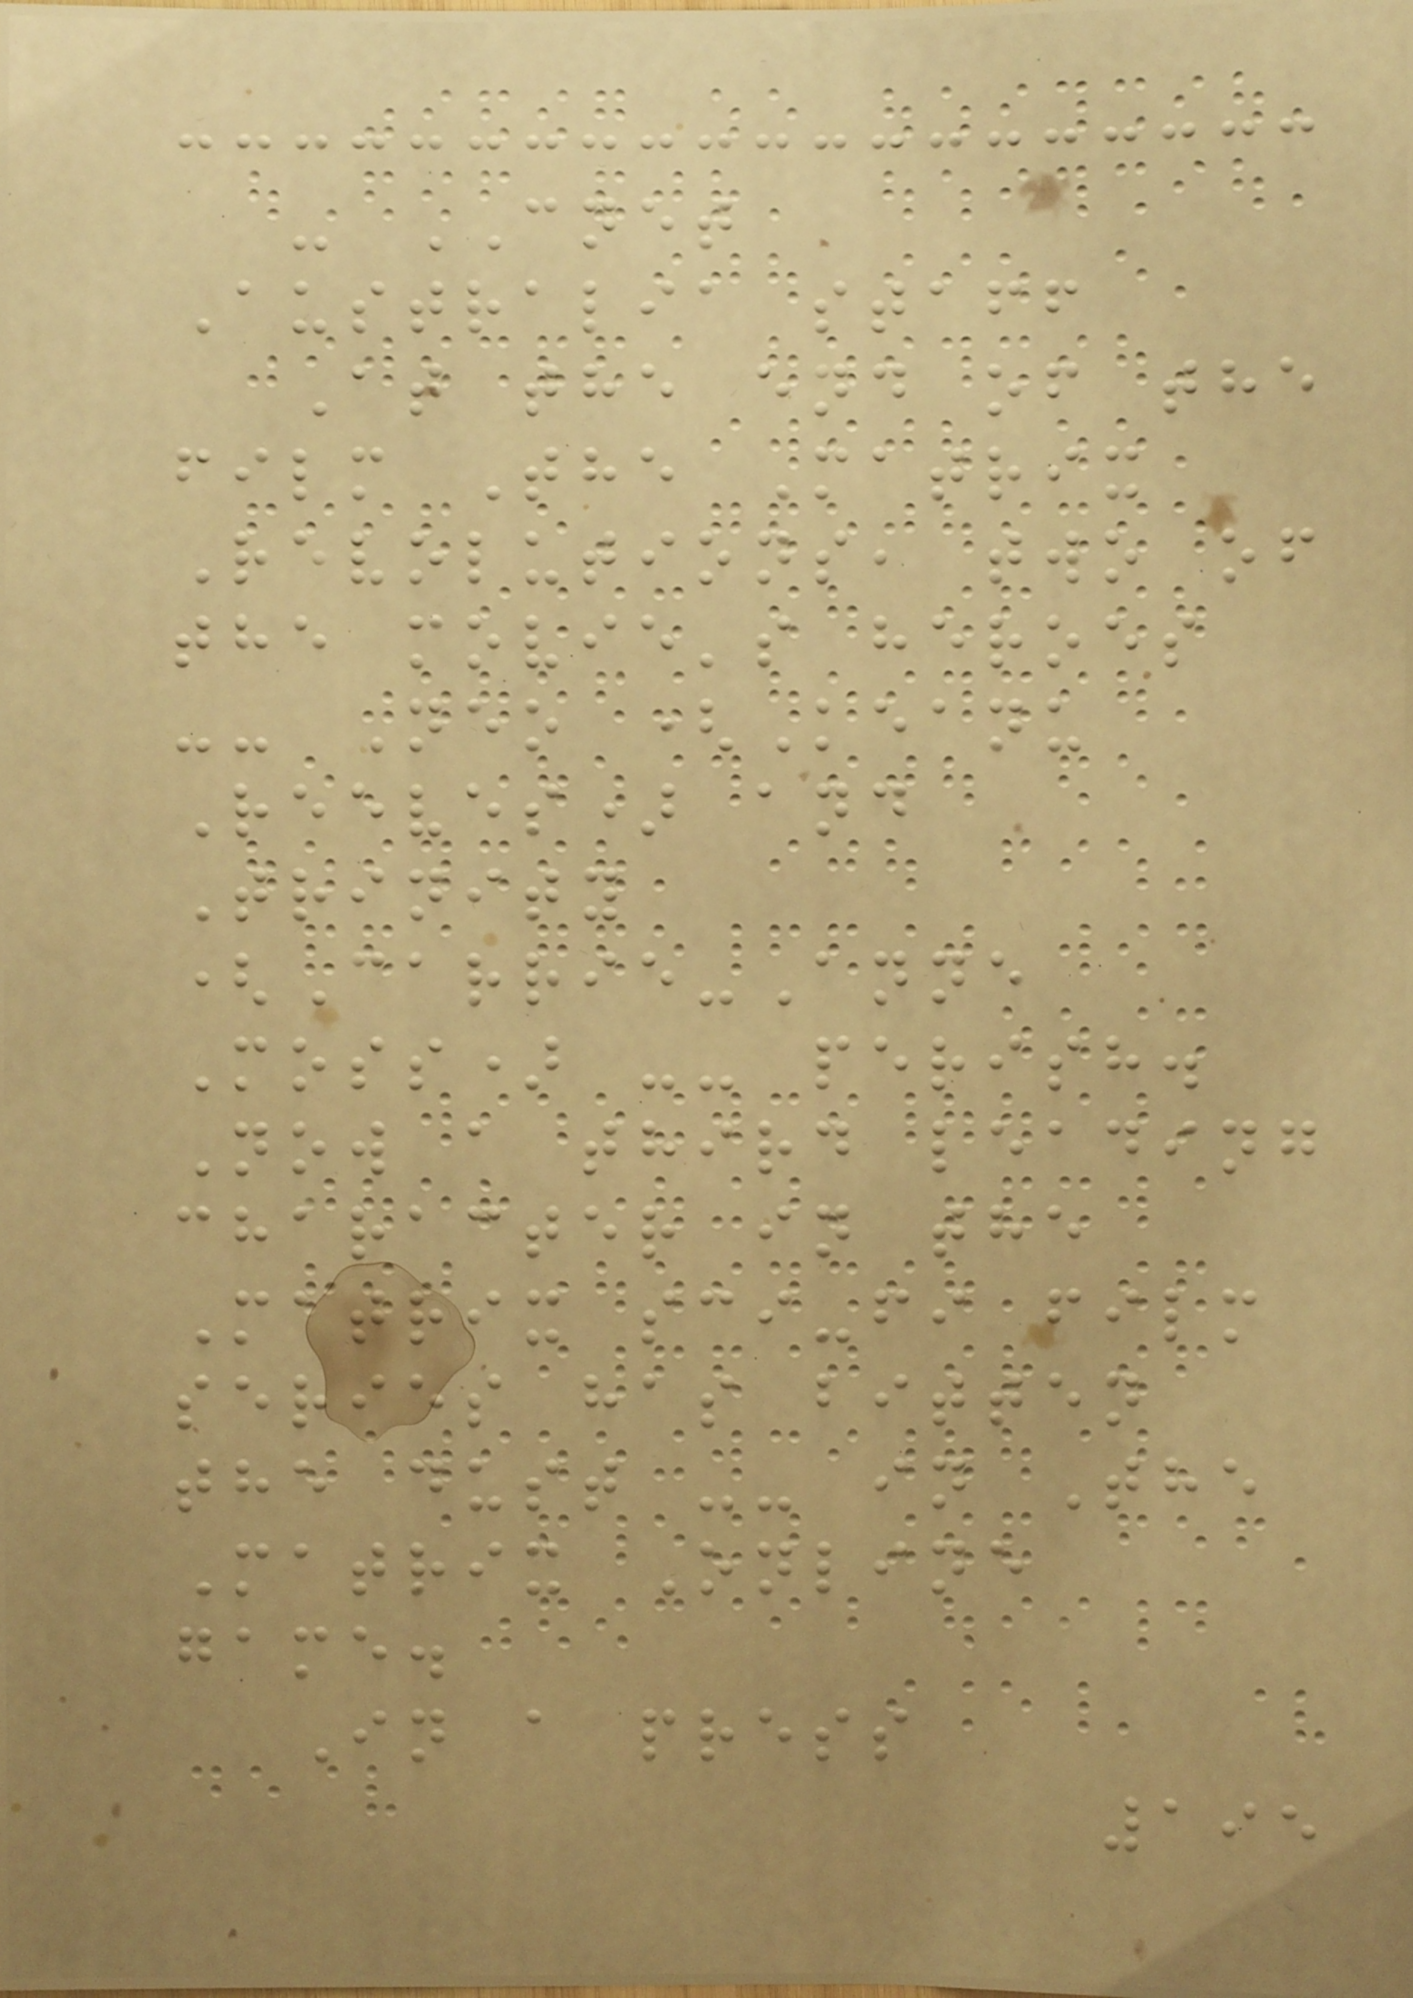- CNET
Australia staff
At the end of the
film The Matrix
Revolutions, two of
the movie's heroes
-- Neo (Keanu
Reeves) and
Trinity
(Carrie-Anne
Moss) -- perish.
Now a third leading
character in the
Matrix sci-fi film
series has bitten
the dust -- in The
Matrix Online
game.
In a press
195
